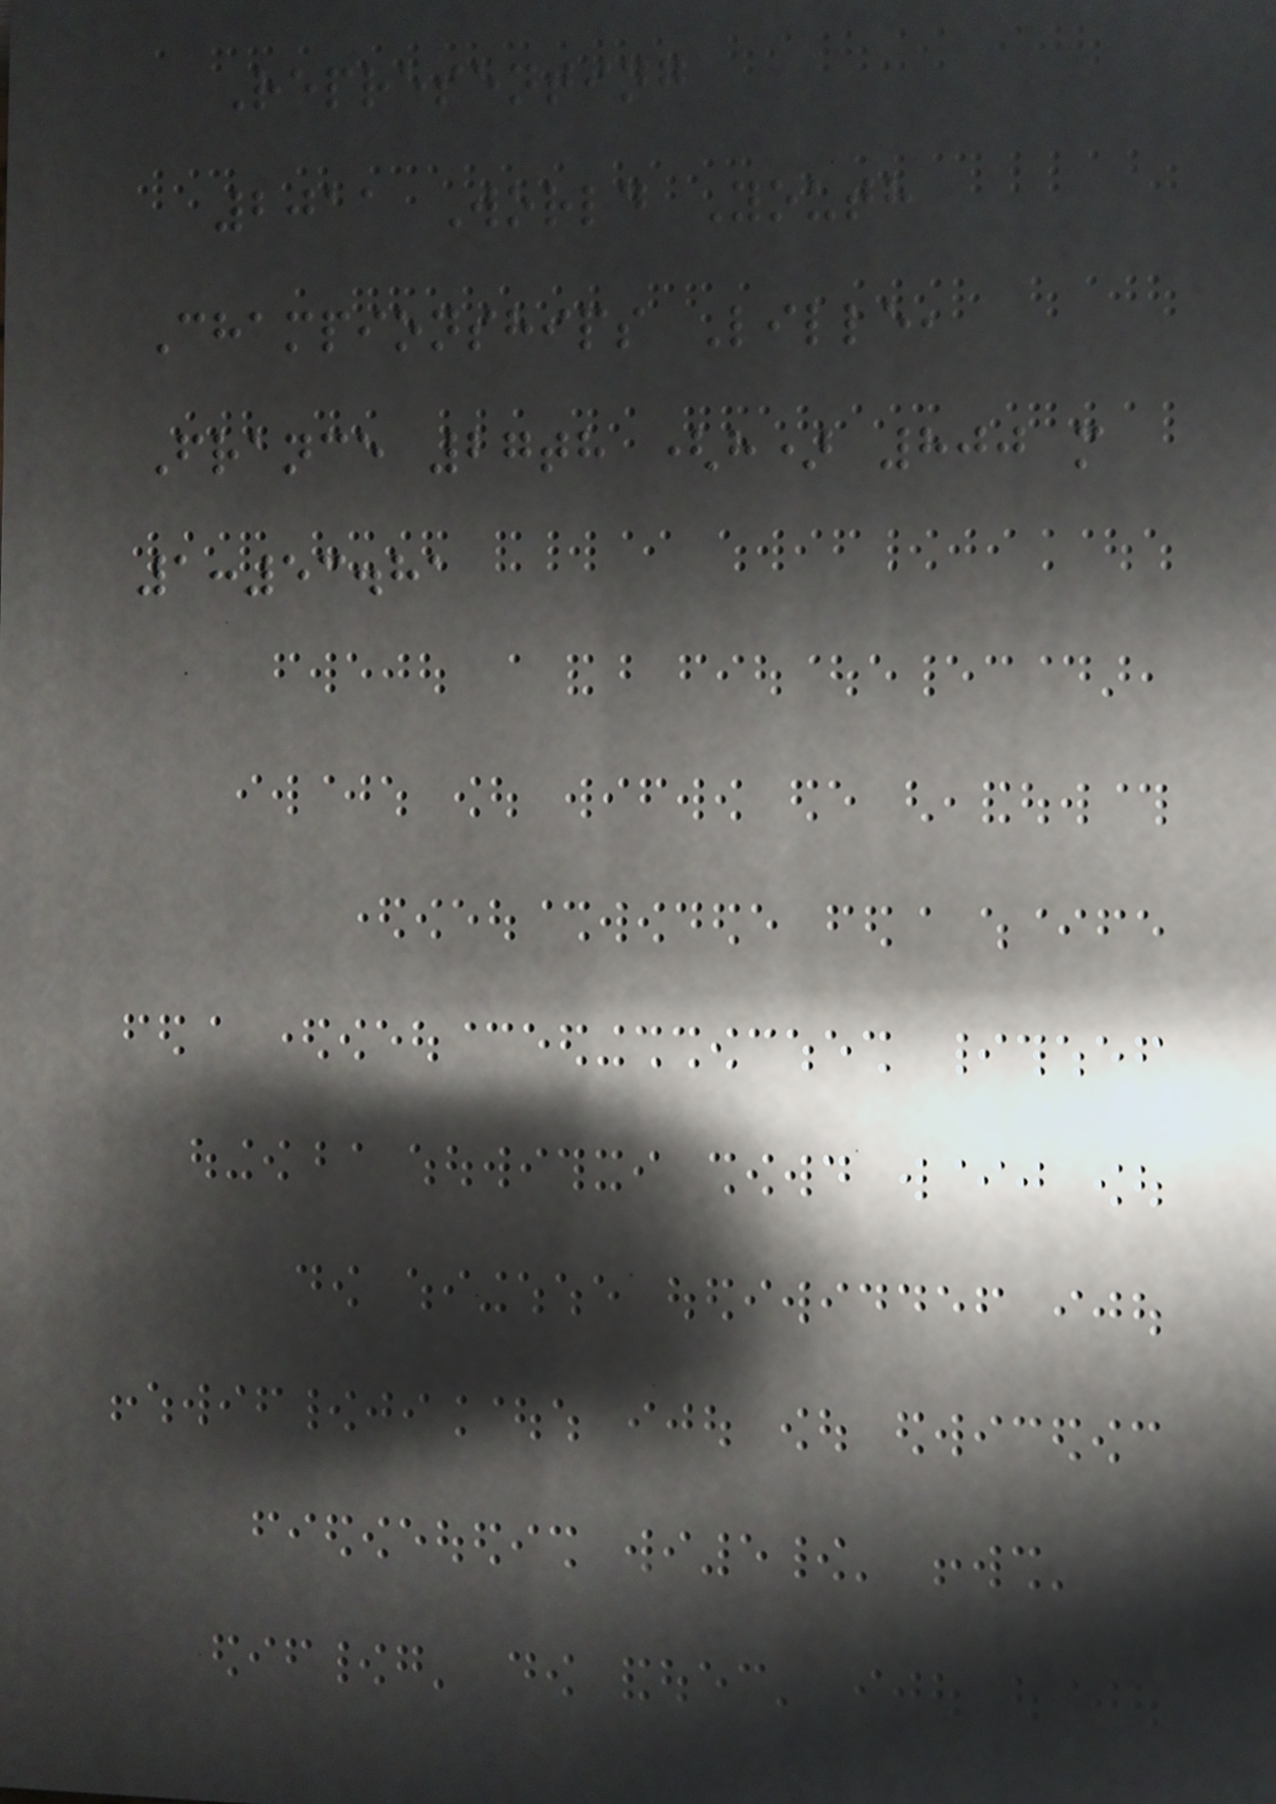Representing
2011 World Youth
Championships Lille,
France 27th (h) 800 m
1:53.81
